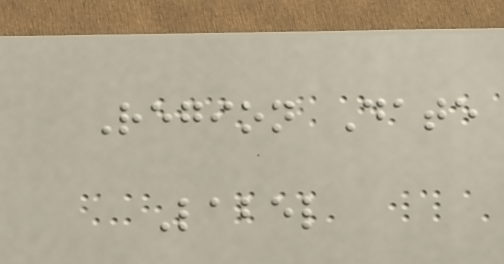Region Date
Label
